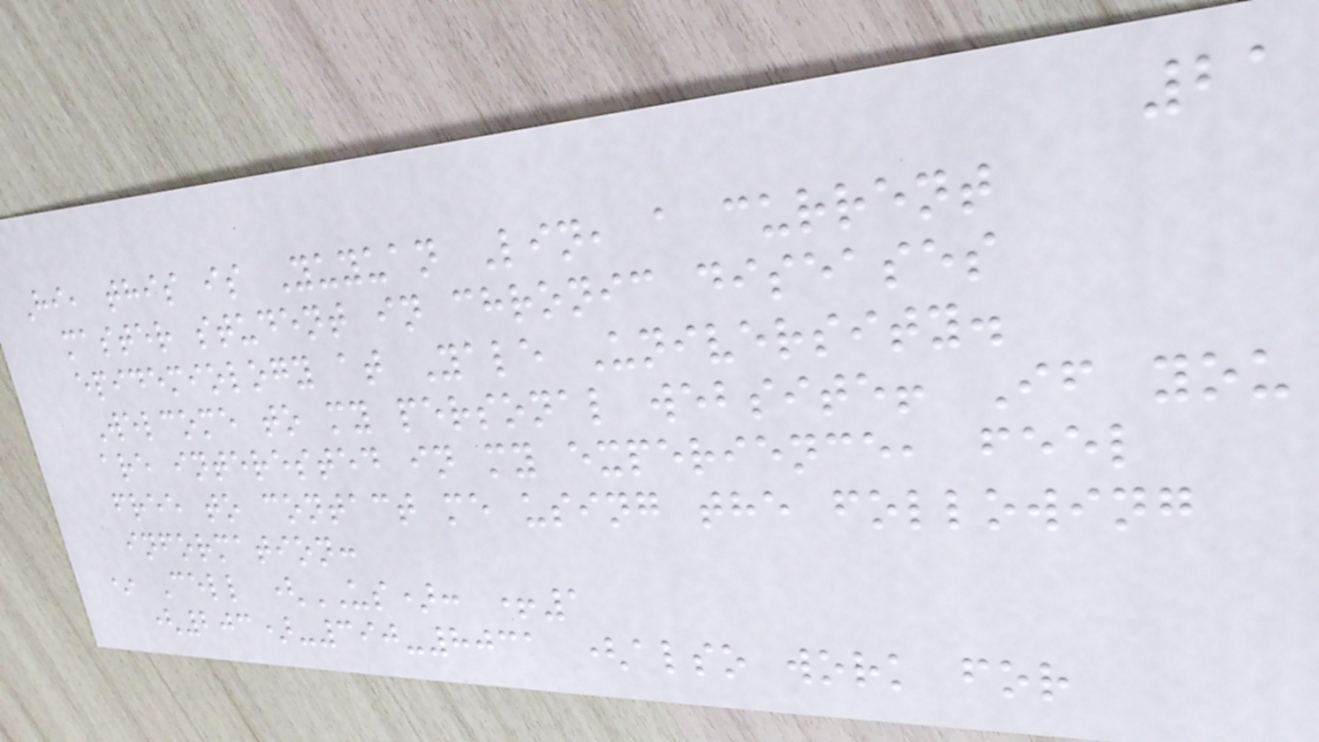21
Hi, this is Yuyuan Lin, a current
master student in chronic diseases
epidemiology at Yale University.
Welcome to my personal website! If you
are interested in my experience, feel
free to contact me using the following
information:
* Cell (US): +1
(203)-390-8031 (also work for
